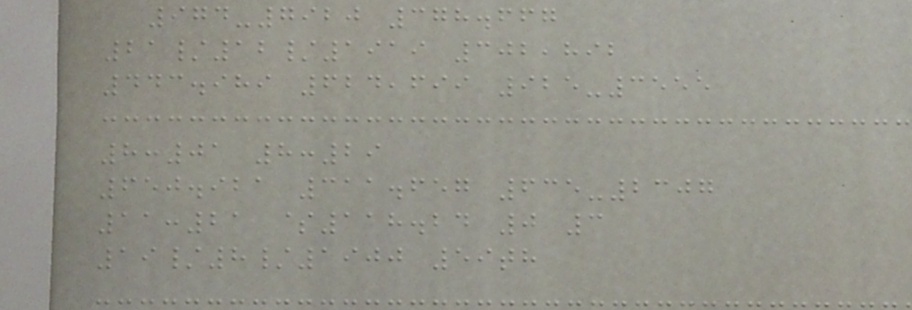974-7920 378.667
21/12/1919 302,892
443.989 624,699 925-3555
8:01 8:29
650.921 311.657 635-2307
11:21 $118.24 0 3
19/8/1900 59th
